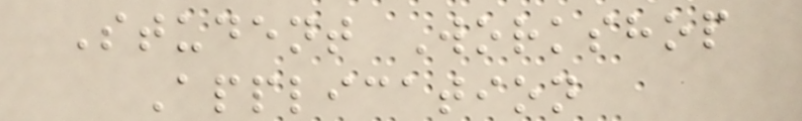Student Workshop
Application
